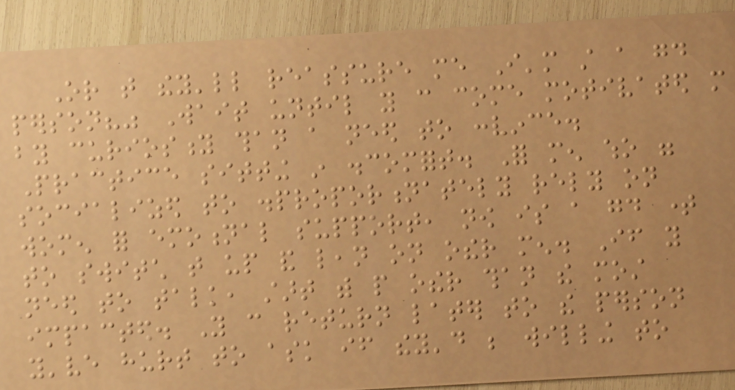Or that they'll reassure me I'm still a good
person?" Wait until you can come motivated more
by curiosity than a need to convince.
Practice sitting in discomfort. For men who were
socialized to disproportionately rely on
women for emotional support, now is a good time
to switch that up and lean on other men. If you
need to talk, start with people other than the most
impacted. You can return later to the person
you've hurt to ask if they'd be willing to
